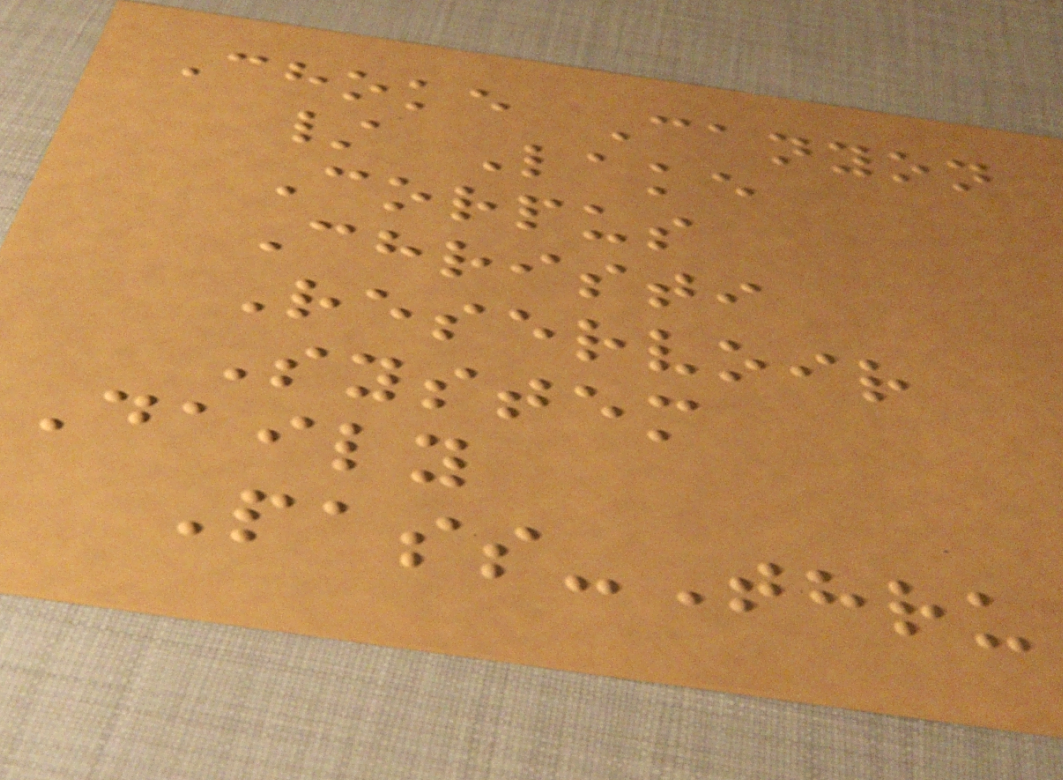Choke Canyon
/ Lake
Corpus
Christi
Reservoir
System
Daily
Pass-Thru
